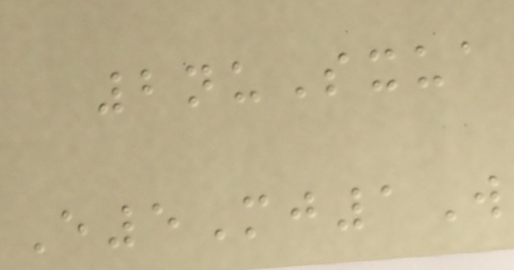2nuSxua
E5Mj1W
